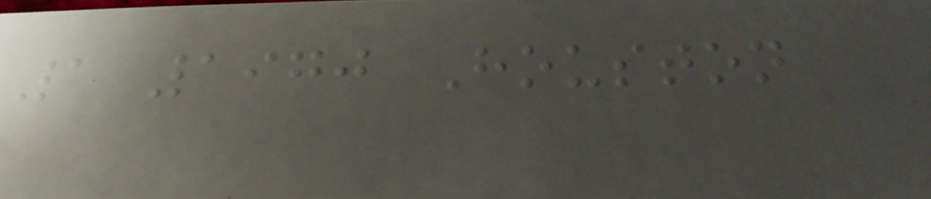1 1970 Houston
